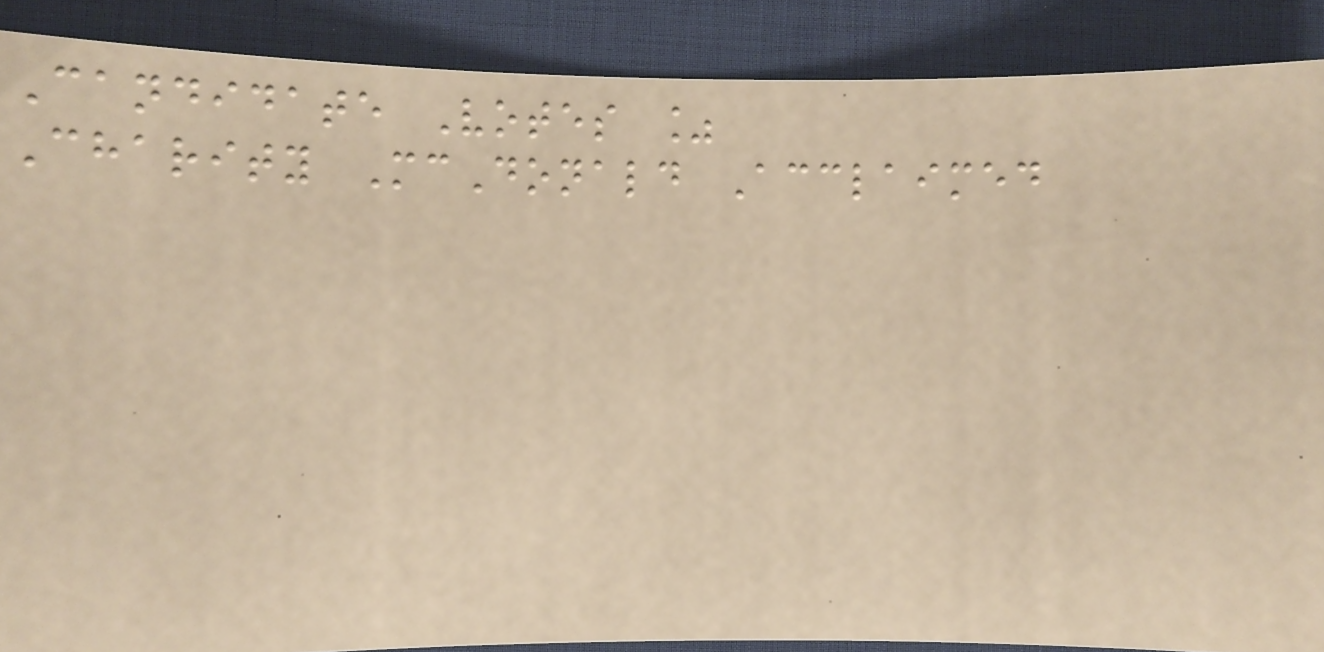Candidate Votes %
Charity McDonald Acclaimed
